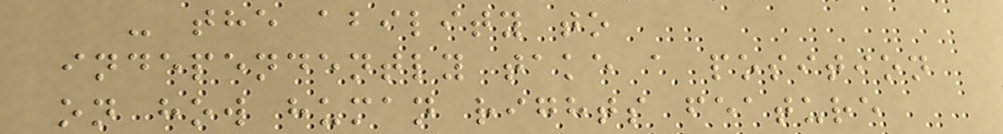- the ability to
independently take a position
on how human rights feature
